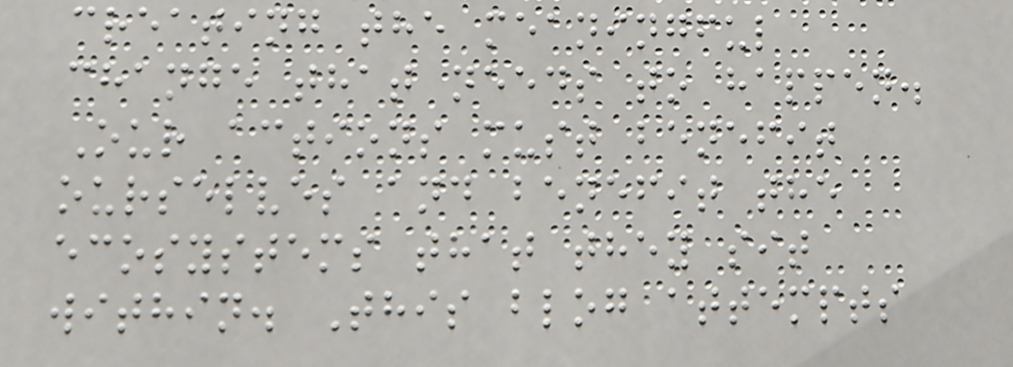creating the meaningful
change that needs to happen.
Our actions must benefit
ourselves and benefit the
ecosystems that they sit
within. This blog attempts
